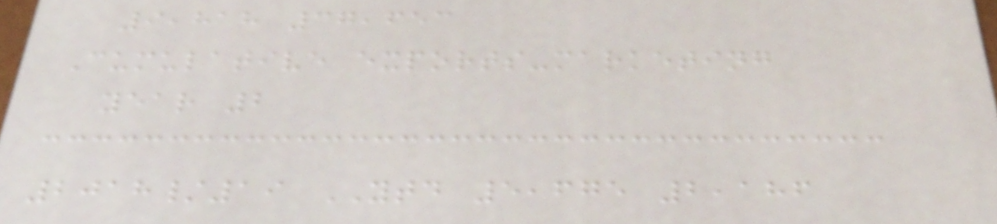9,818 37,653
Cumulative exports-marketing
year 2
2018/19 YTD 5,675 2,186
